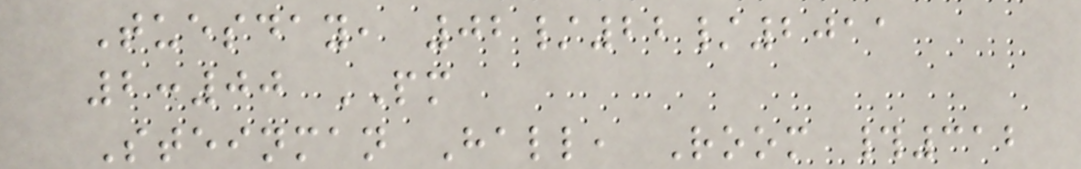Tuesday, 02/22/2011
2:00 PM
Steinman Hall, Room #312
